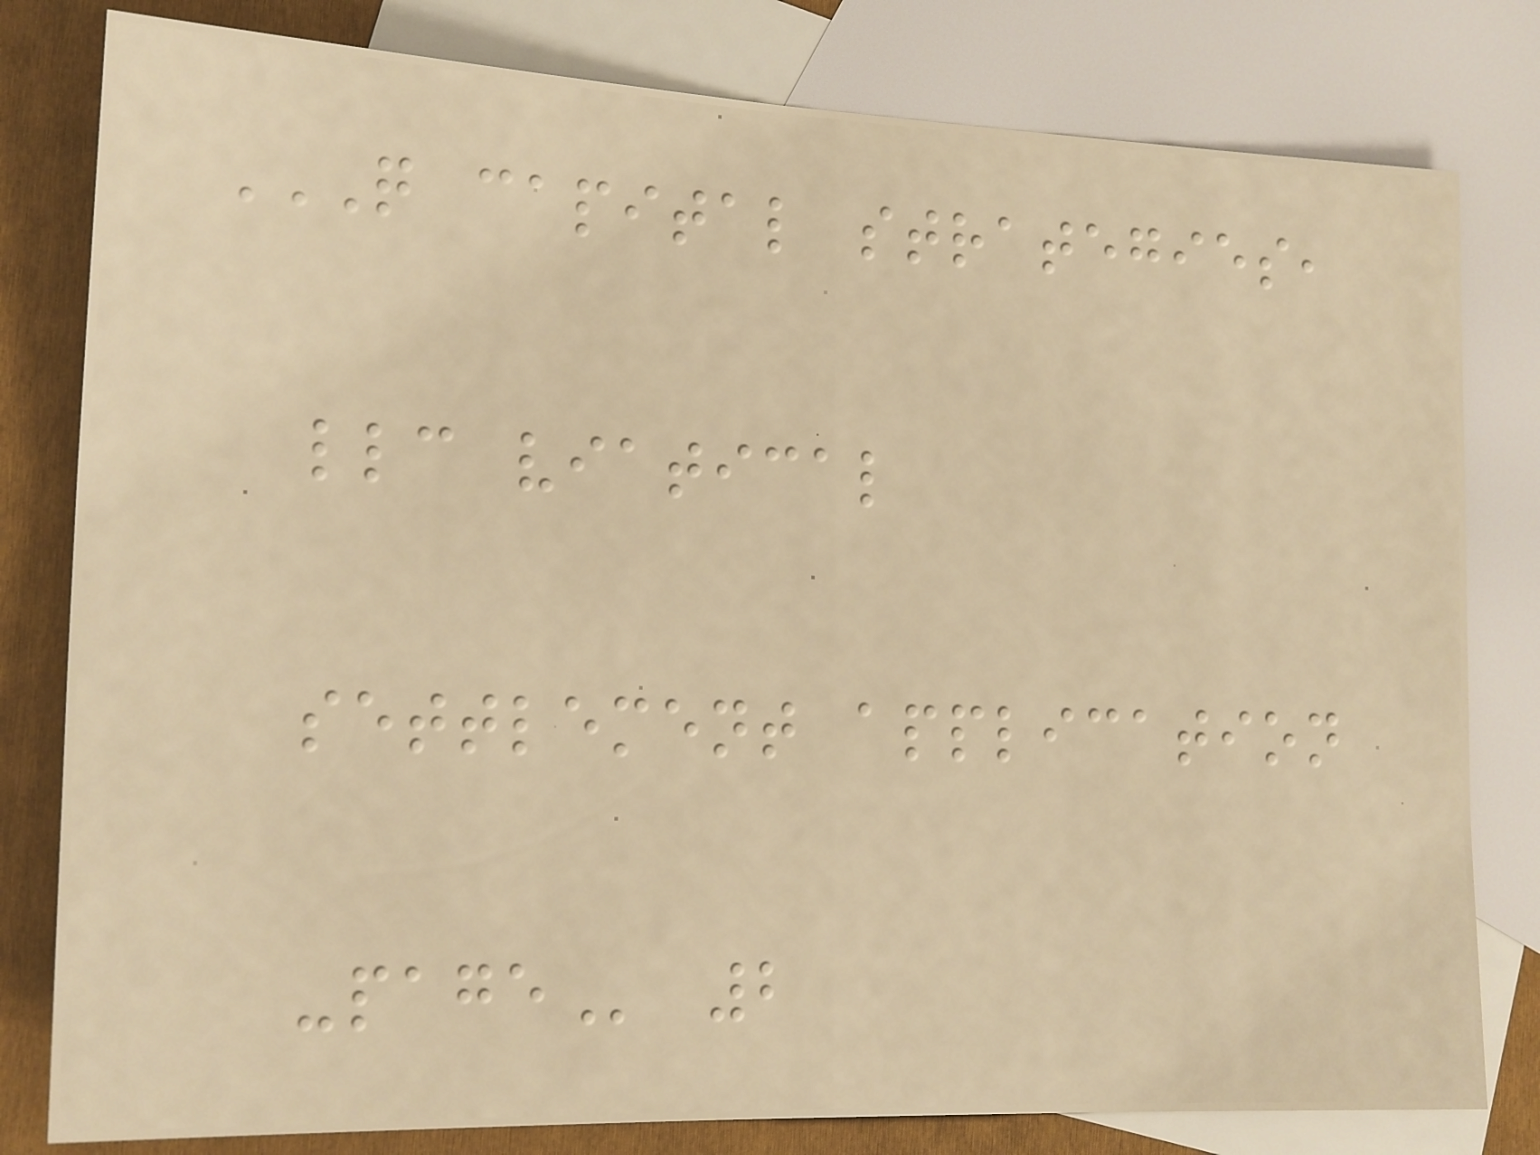Q CAPITAL STRATEGIES,
LLC VIATICAL
SETTLEMENT APPLICATION
-PAGE 2
